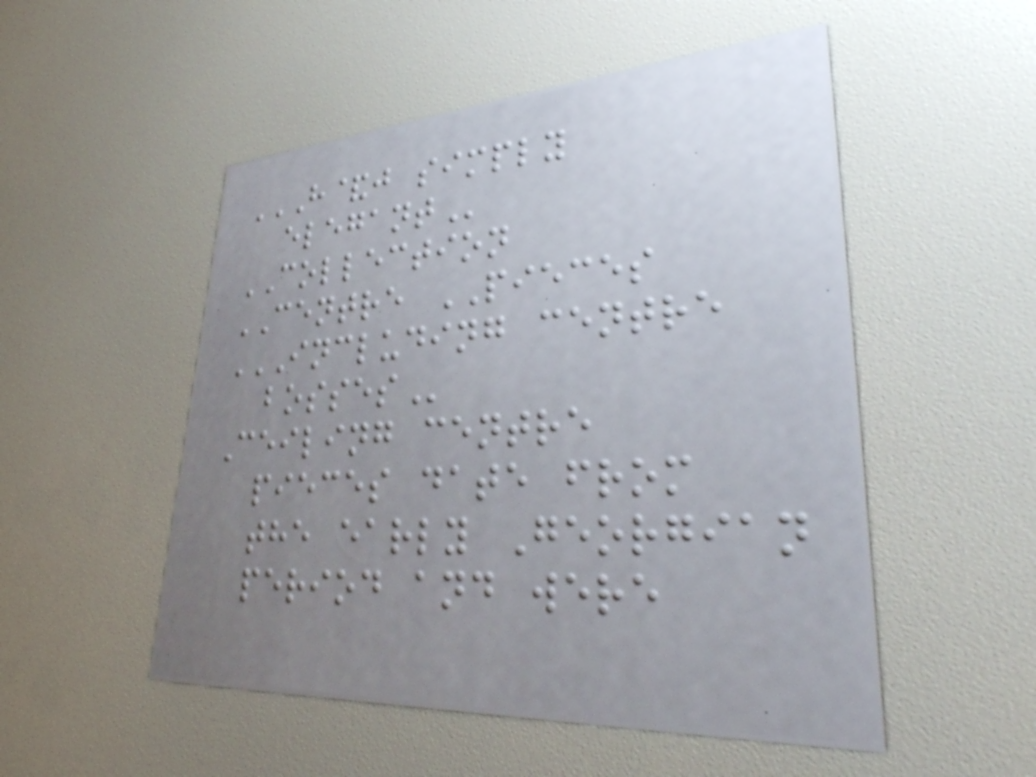H&J SIMPLY
ELEGANT
COLLECTION
CENTRE PIECES
INCLUDING CENTRE
BOSSES
Ceiling centre
pieces date from
the early Georgian
period and were
